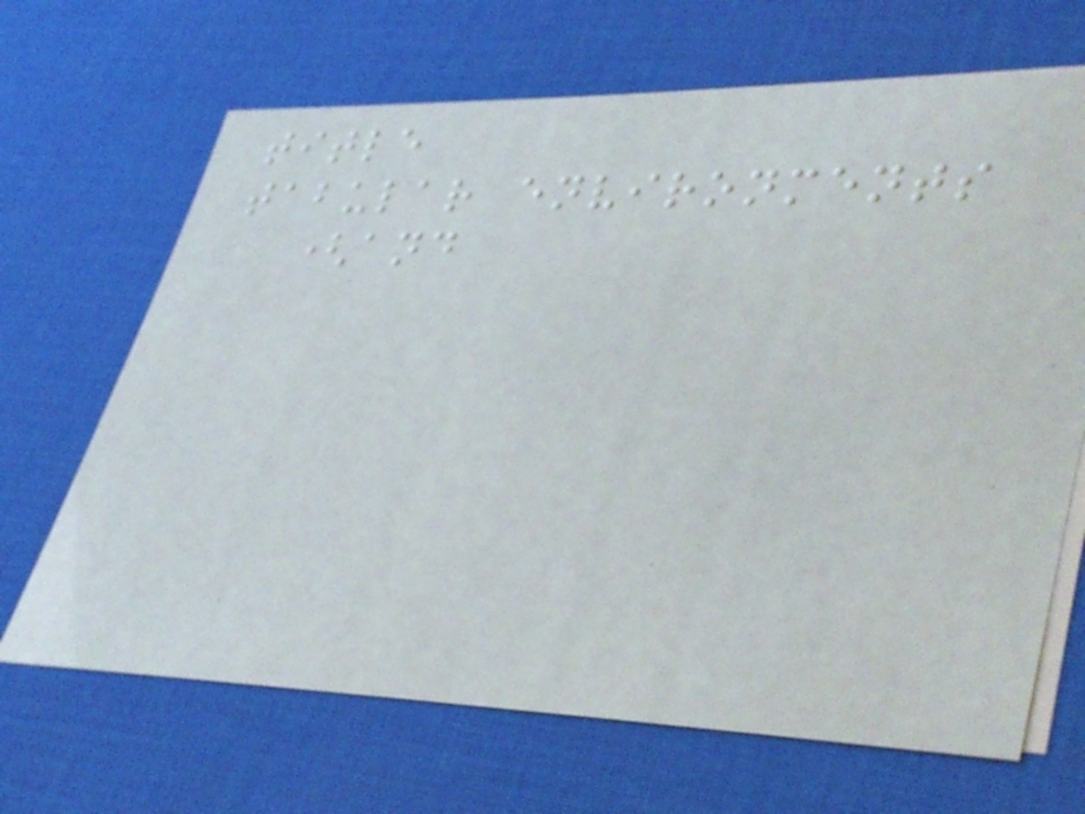title
tabular environments
(and
